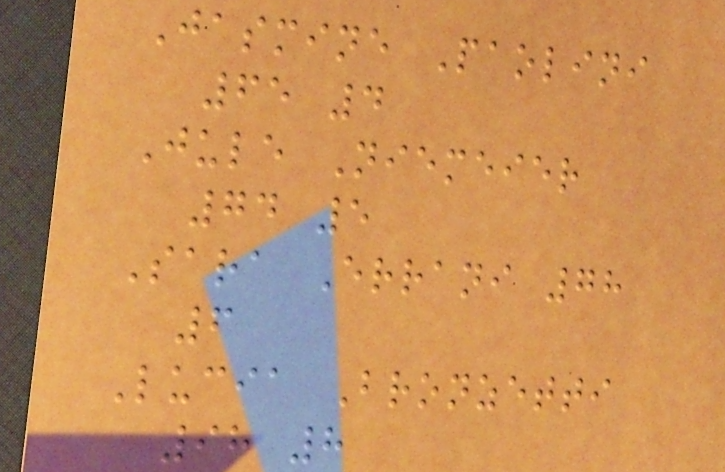Jasmine Paolini
65 4
Jule Niemeier
74 5
Sara Errani 78
6
Lucia Bronzetti
98 8
